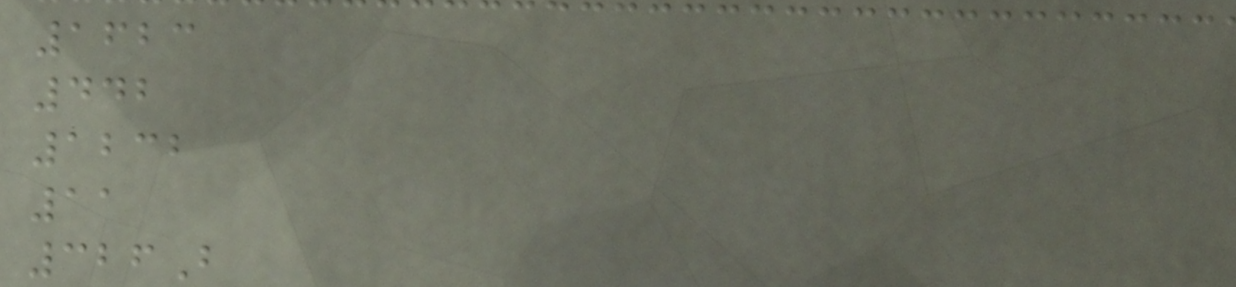1623
442
1232
11
326B
